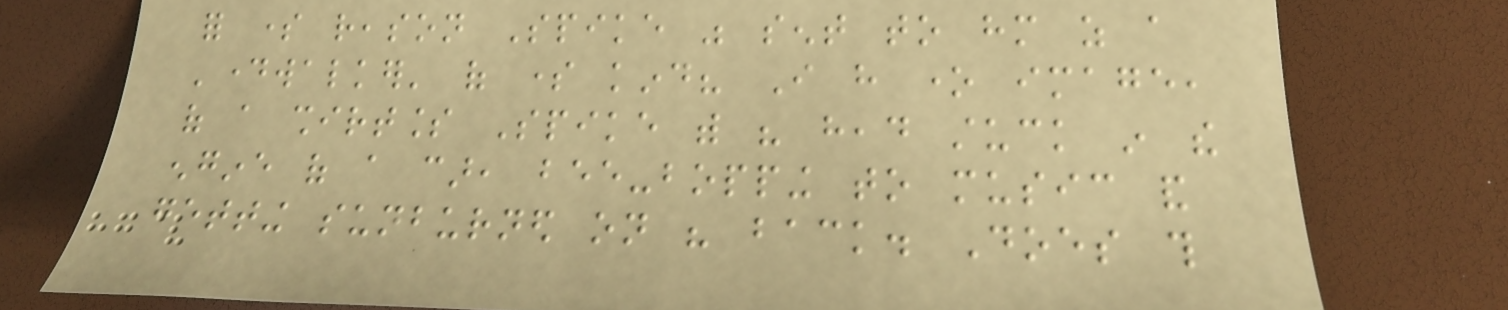for some reason Spike was sent to him as a
'daywalker' of some kind? I have one image,
of a shirtless Spike with his head stuck in the
engine of a car, bee-bopping to music and
getting sunburned on his back. Does this
